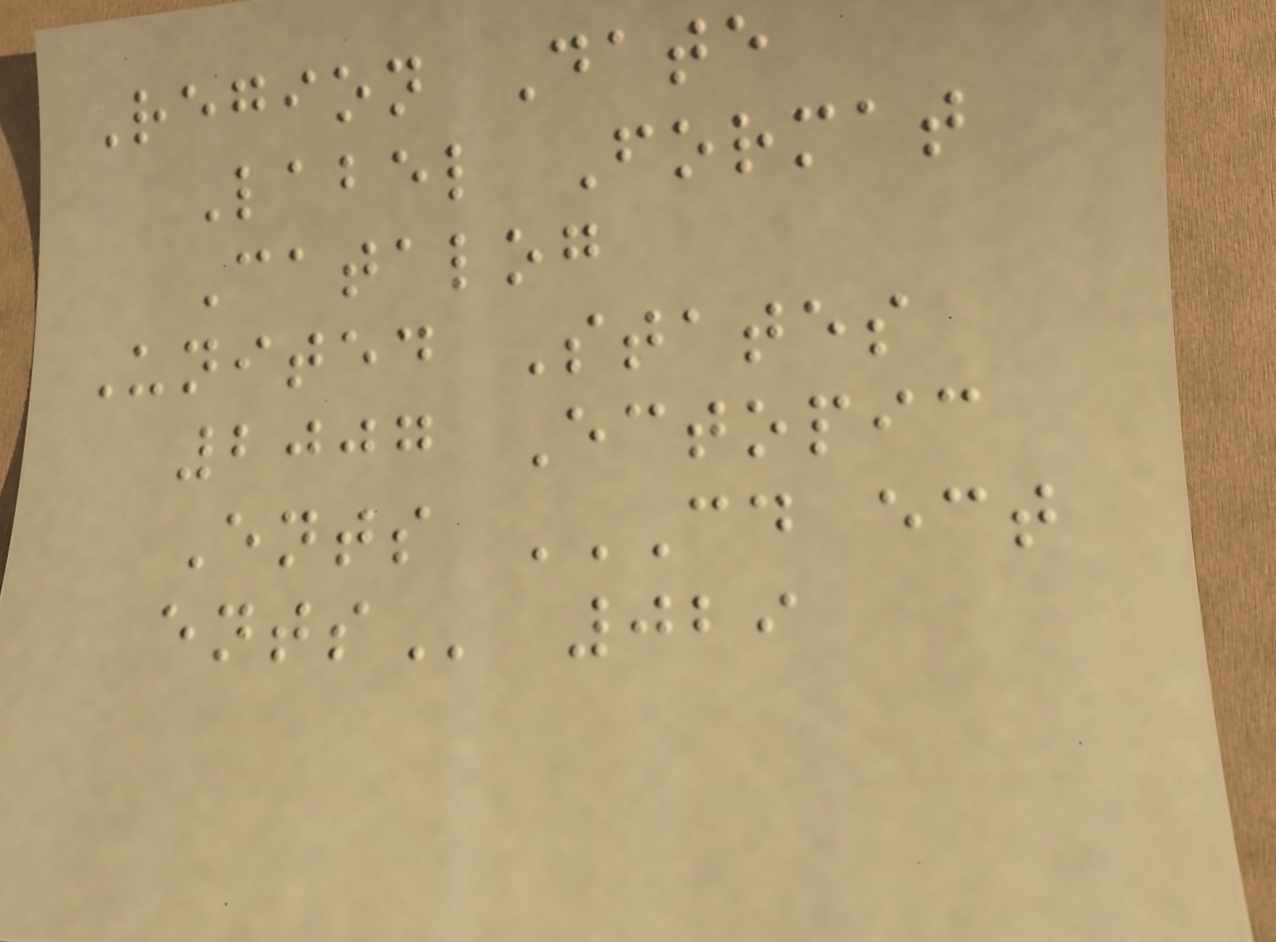Region Date
Label Format
Catalog
United States
2007 Ectopic
Ents CD ECT
ENTS 029
